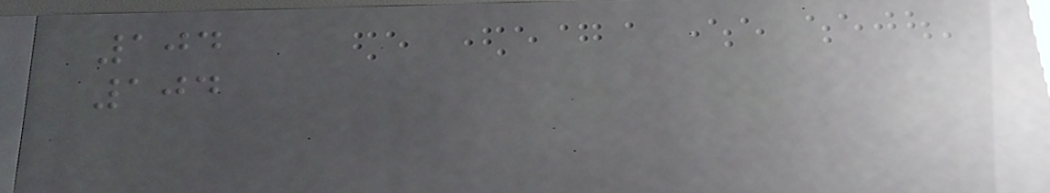104
104
